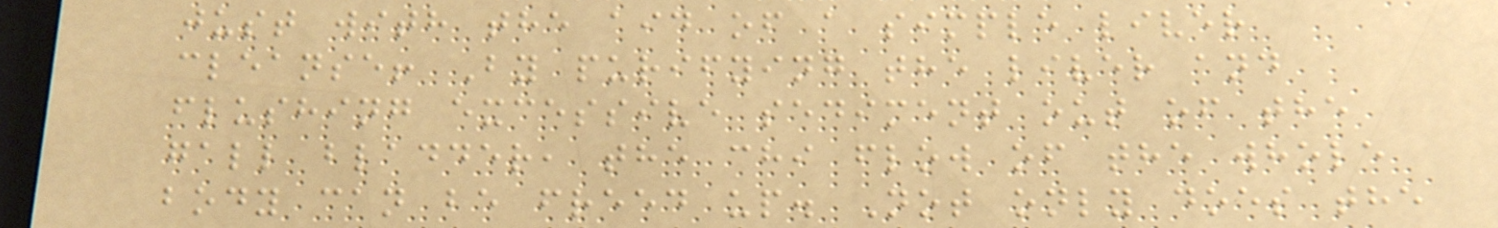just with the aid of a simple liver
cleanse! By purifying the liver and
flushing excessive sediment out of the
gall bladder, the chi flow of the whole
body can be freed up. Not only does the
